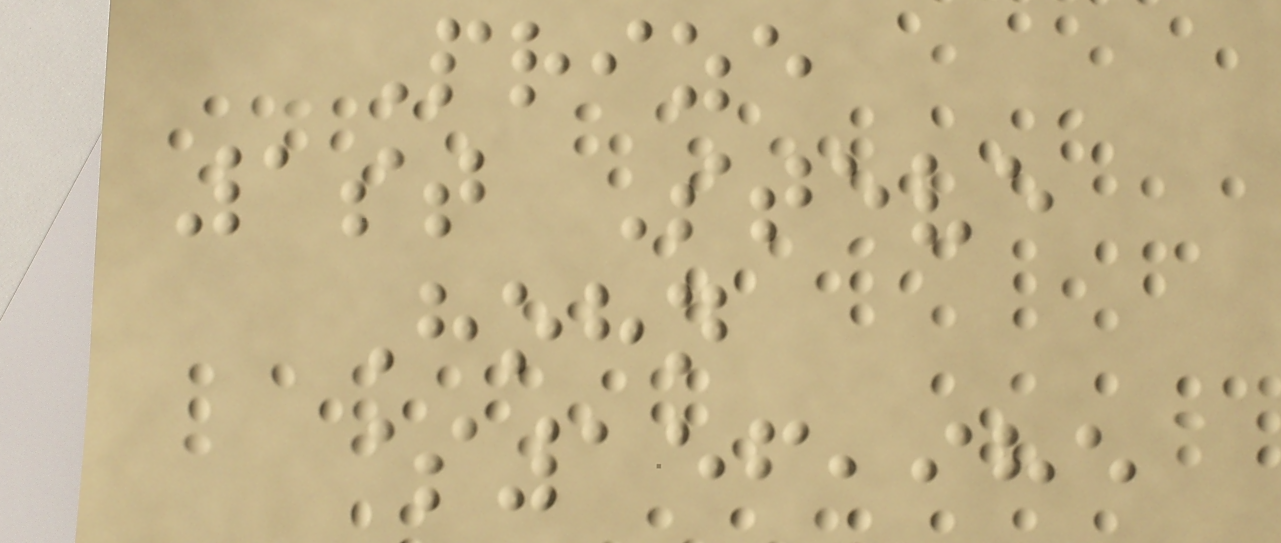Prize
1st Steve
Hohn
$156,985
